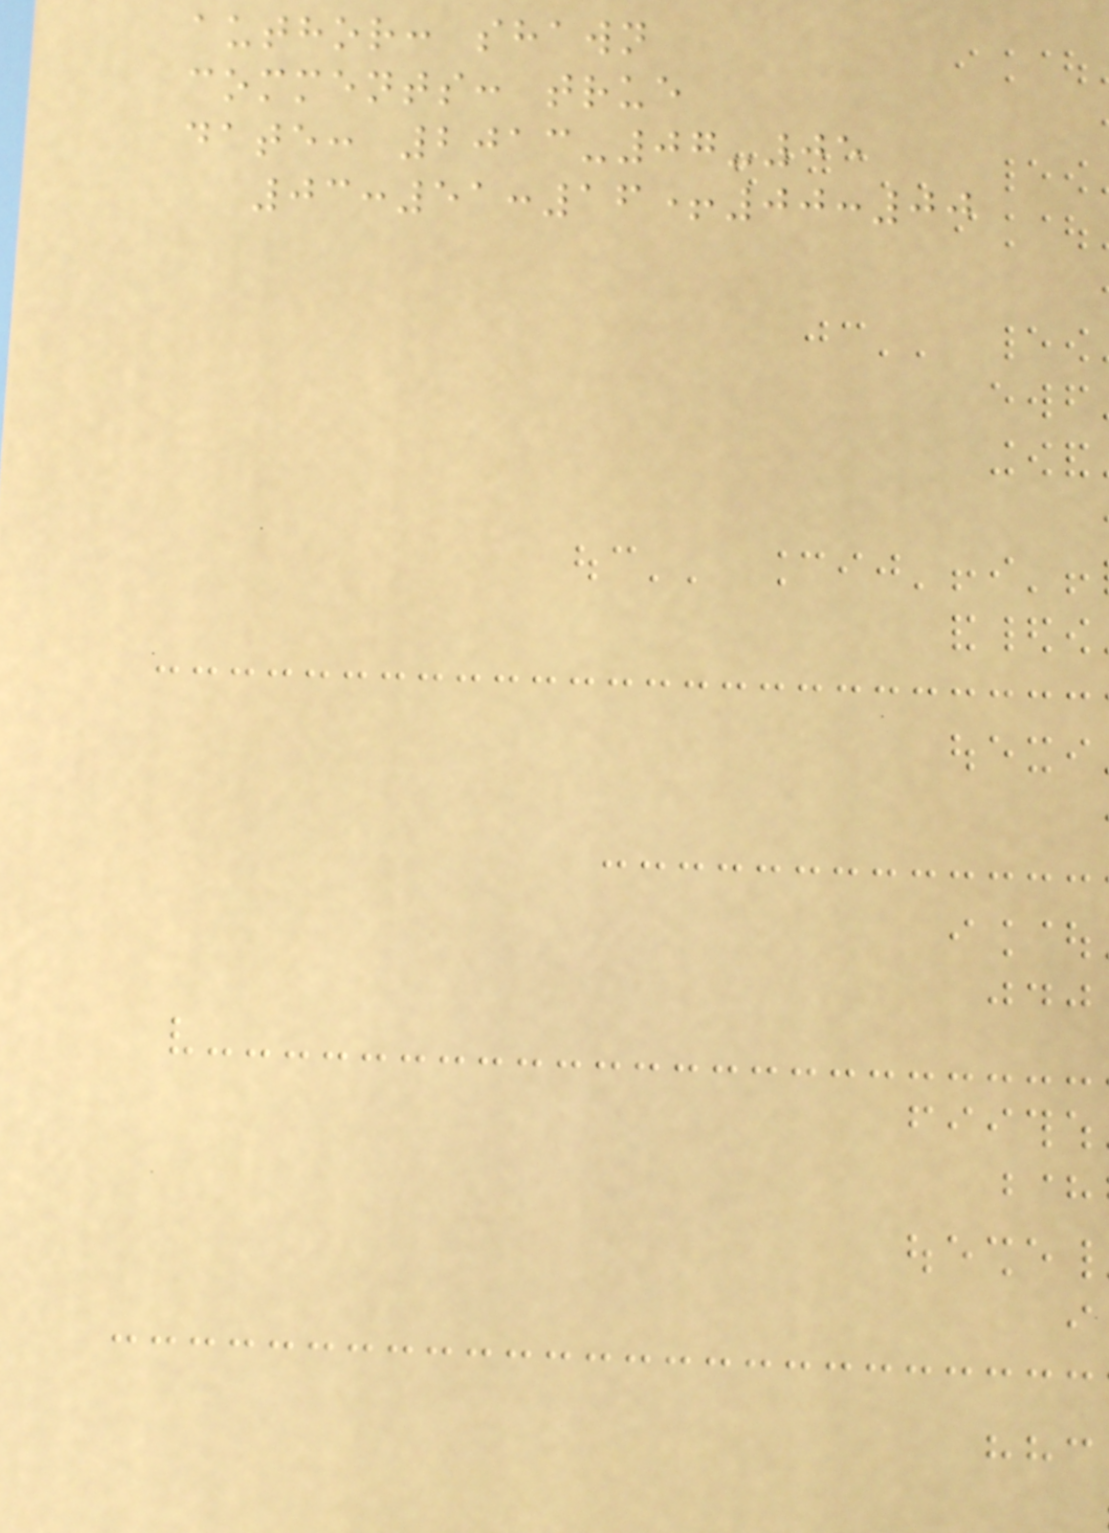author: shawn
comments: true
date: 2013-07-05
03:51:16+00:00
